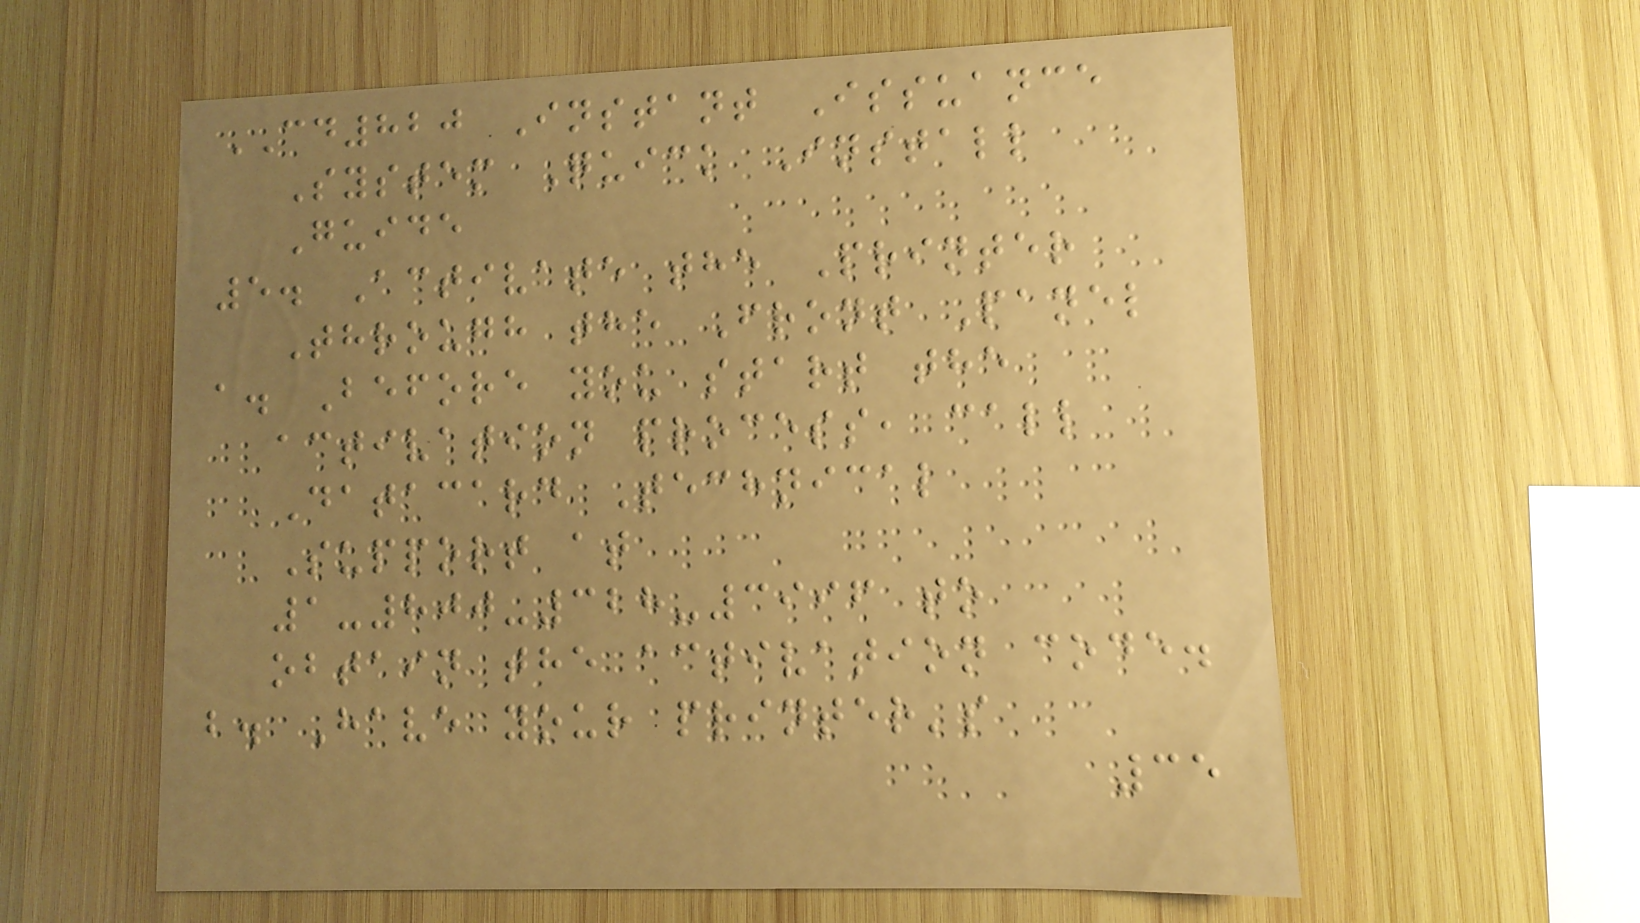CD820 Instant Issuance
System Quick Install
Guide
5. Activate the Printer
Through the Front Panel
a. Before you start the
activation process, call
Datacard Technical
Support at
1-800-328-3996 to
obtain the activation code.
b. Have your printer's
35
